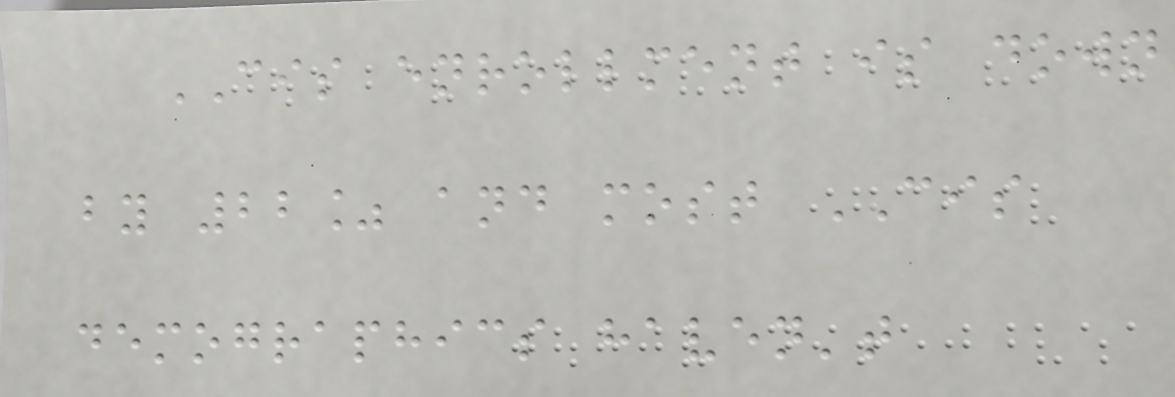CIS enrollment is down
by 22% and most CIS
demographics haven't
